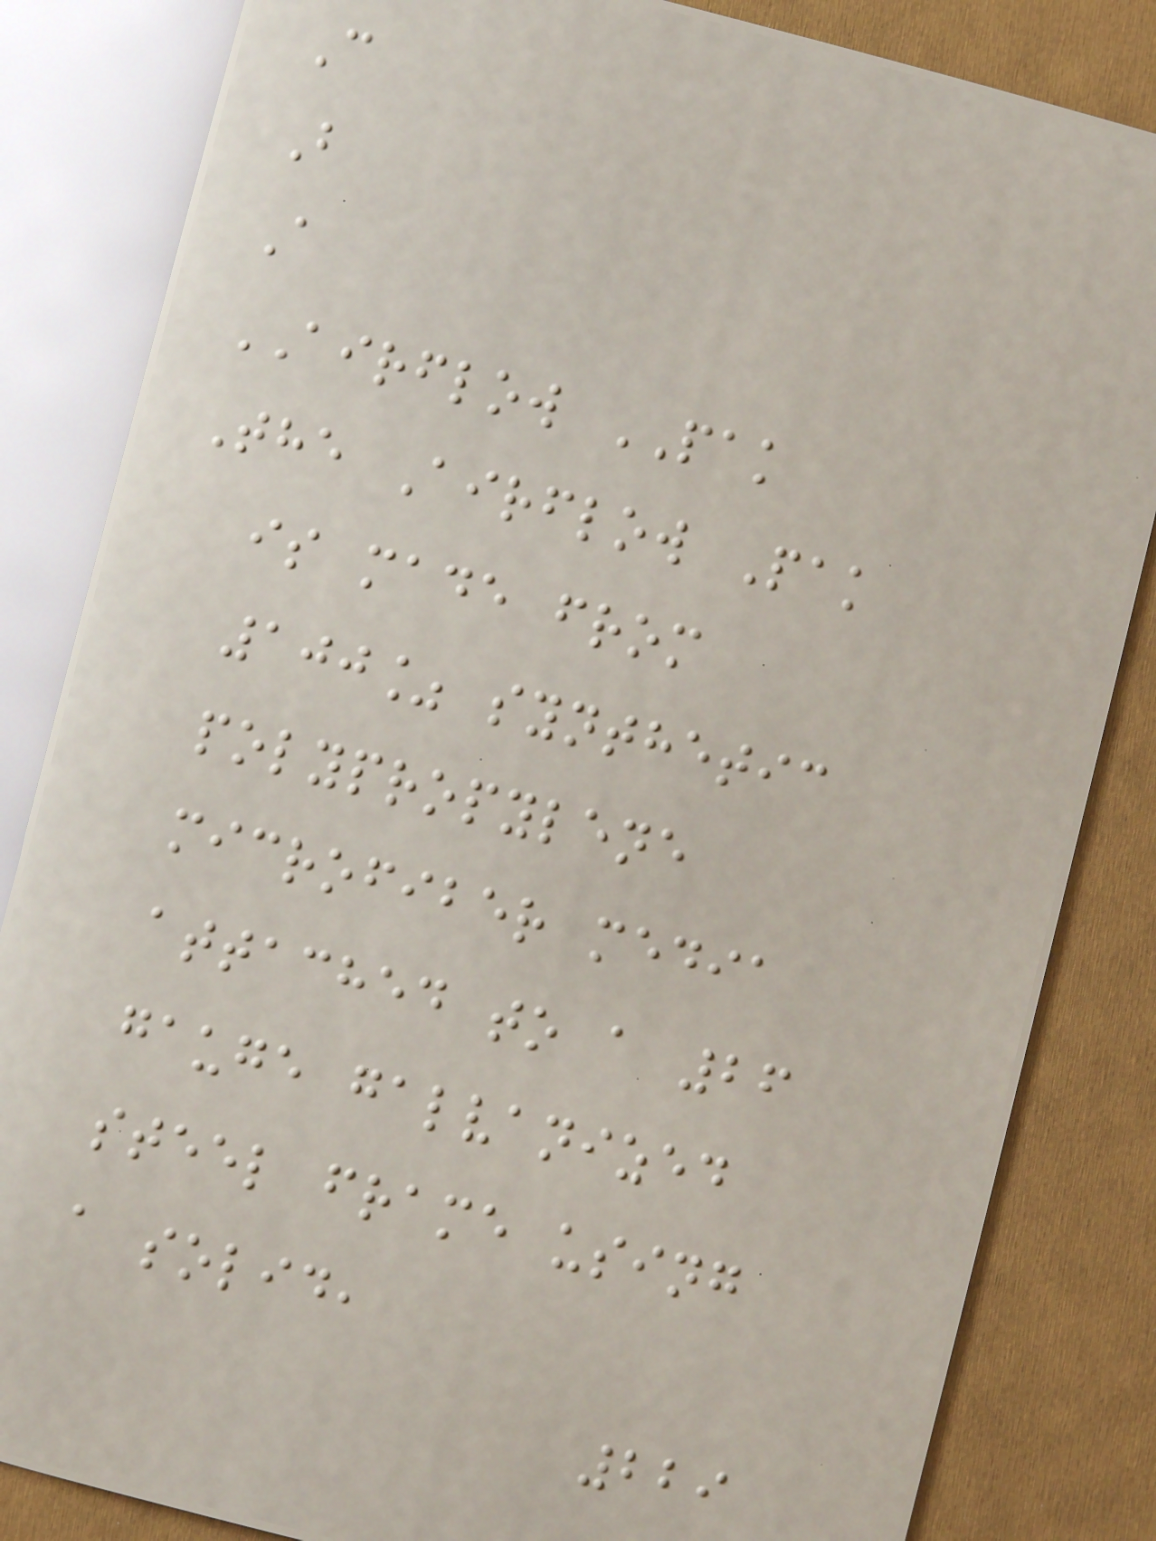C
B
A
AIRFLOW PAK
The Airflow Pak
is made from
100% synthetic
polypropylene
microfiber media
attached to a 26
gauge galvanized
steel frame using
a solid,
229
